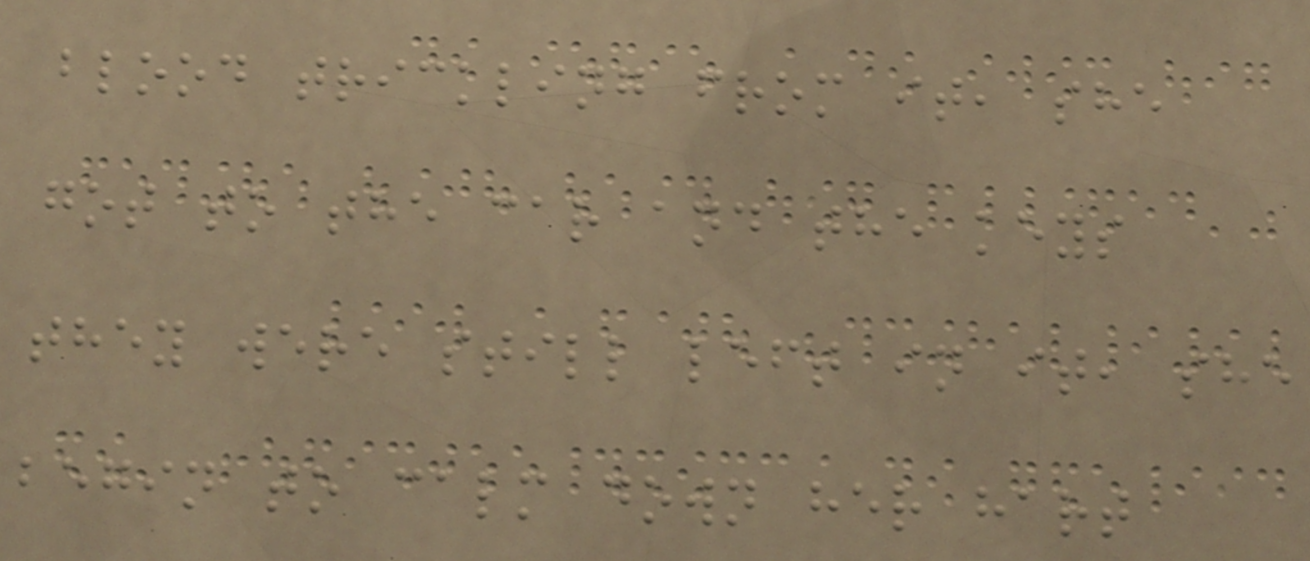blood trickling from it, she
got to the car and the keys
they were still left in it, she
begin to calm down her hart
